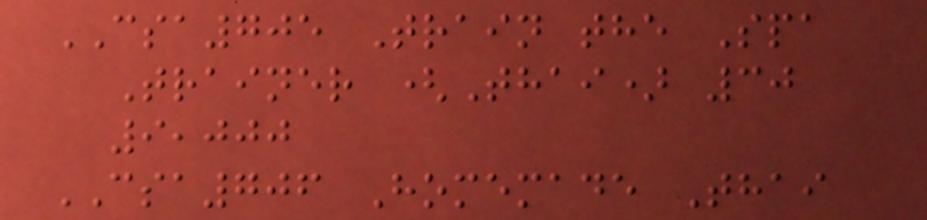CSA705 Train the Spa
Trainer (Thai) 30
9,000
CSA706 Homemade Thai
